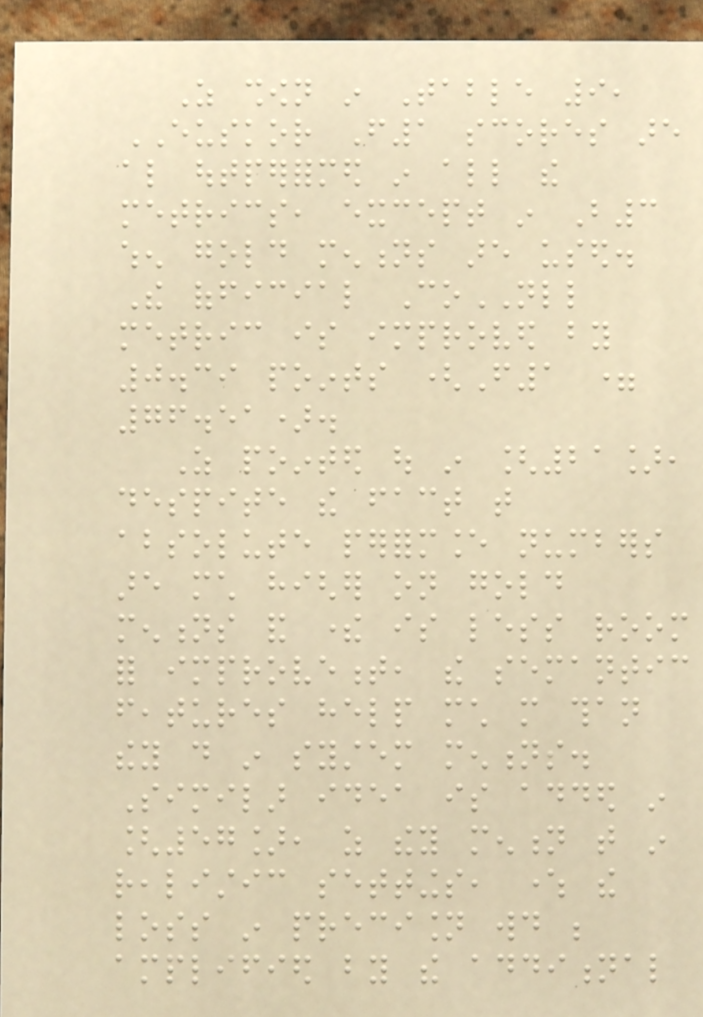As shown in Table 9,
EUSKOR F1 scores are
also outperformed in all the
metrics, except in B3
when gold mentions are used.
The official CoNLL
metric is improved by
0.39 points (F1 =
76.51).
As pointed out in [21],
despite the fact that
absolute performance numbers
are much higher on gold
mentions and there is less room
for improvement, the semantic
features help much more than
they do in system mentions.
Similar idea is added in
[57], as they mention that in
realistic settings, where the
loss in precision would be
amplified by the additional
